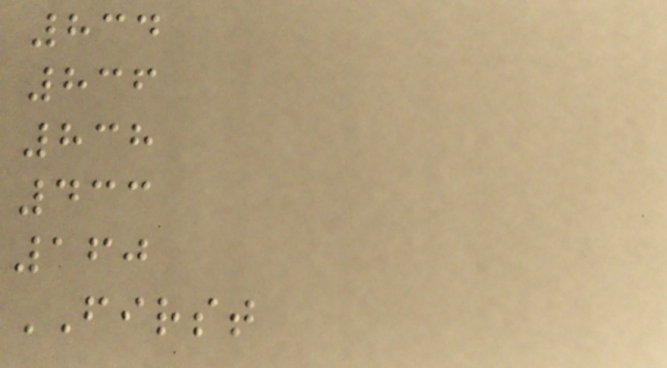834
836
838
433
160
FIRST
